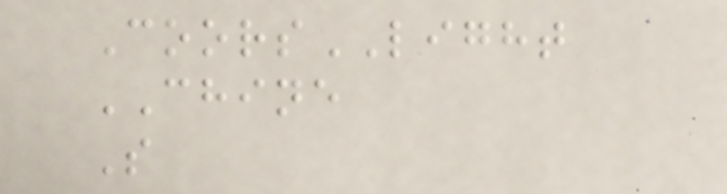CoorsLIGHT
CHINE
S
